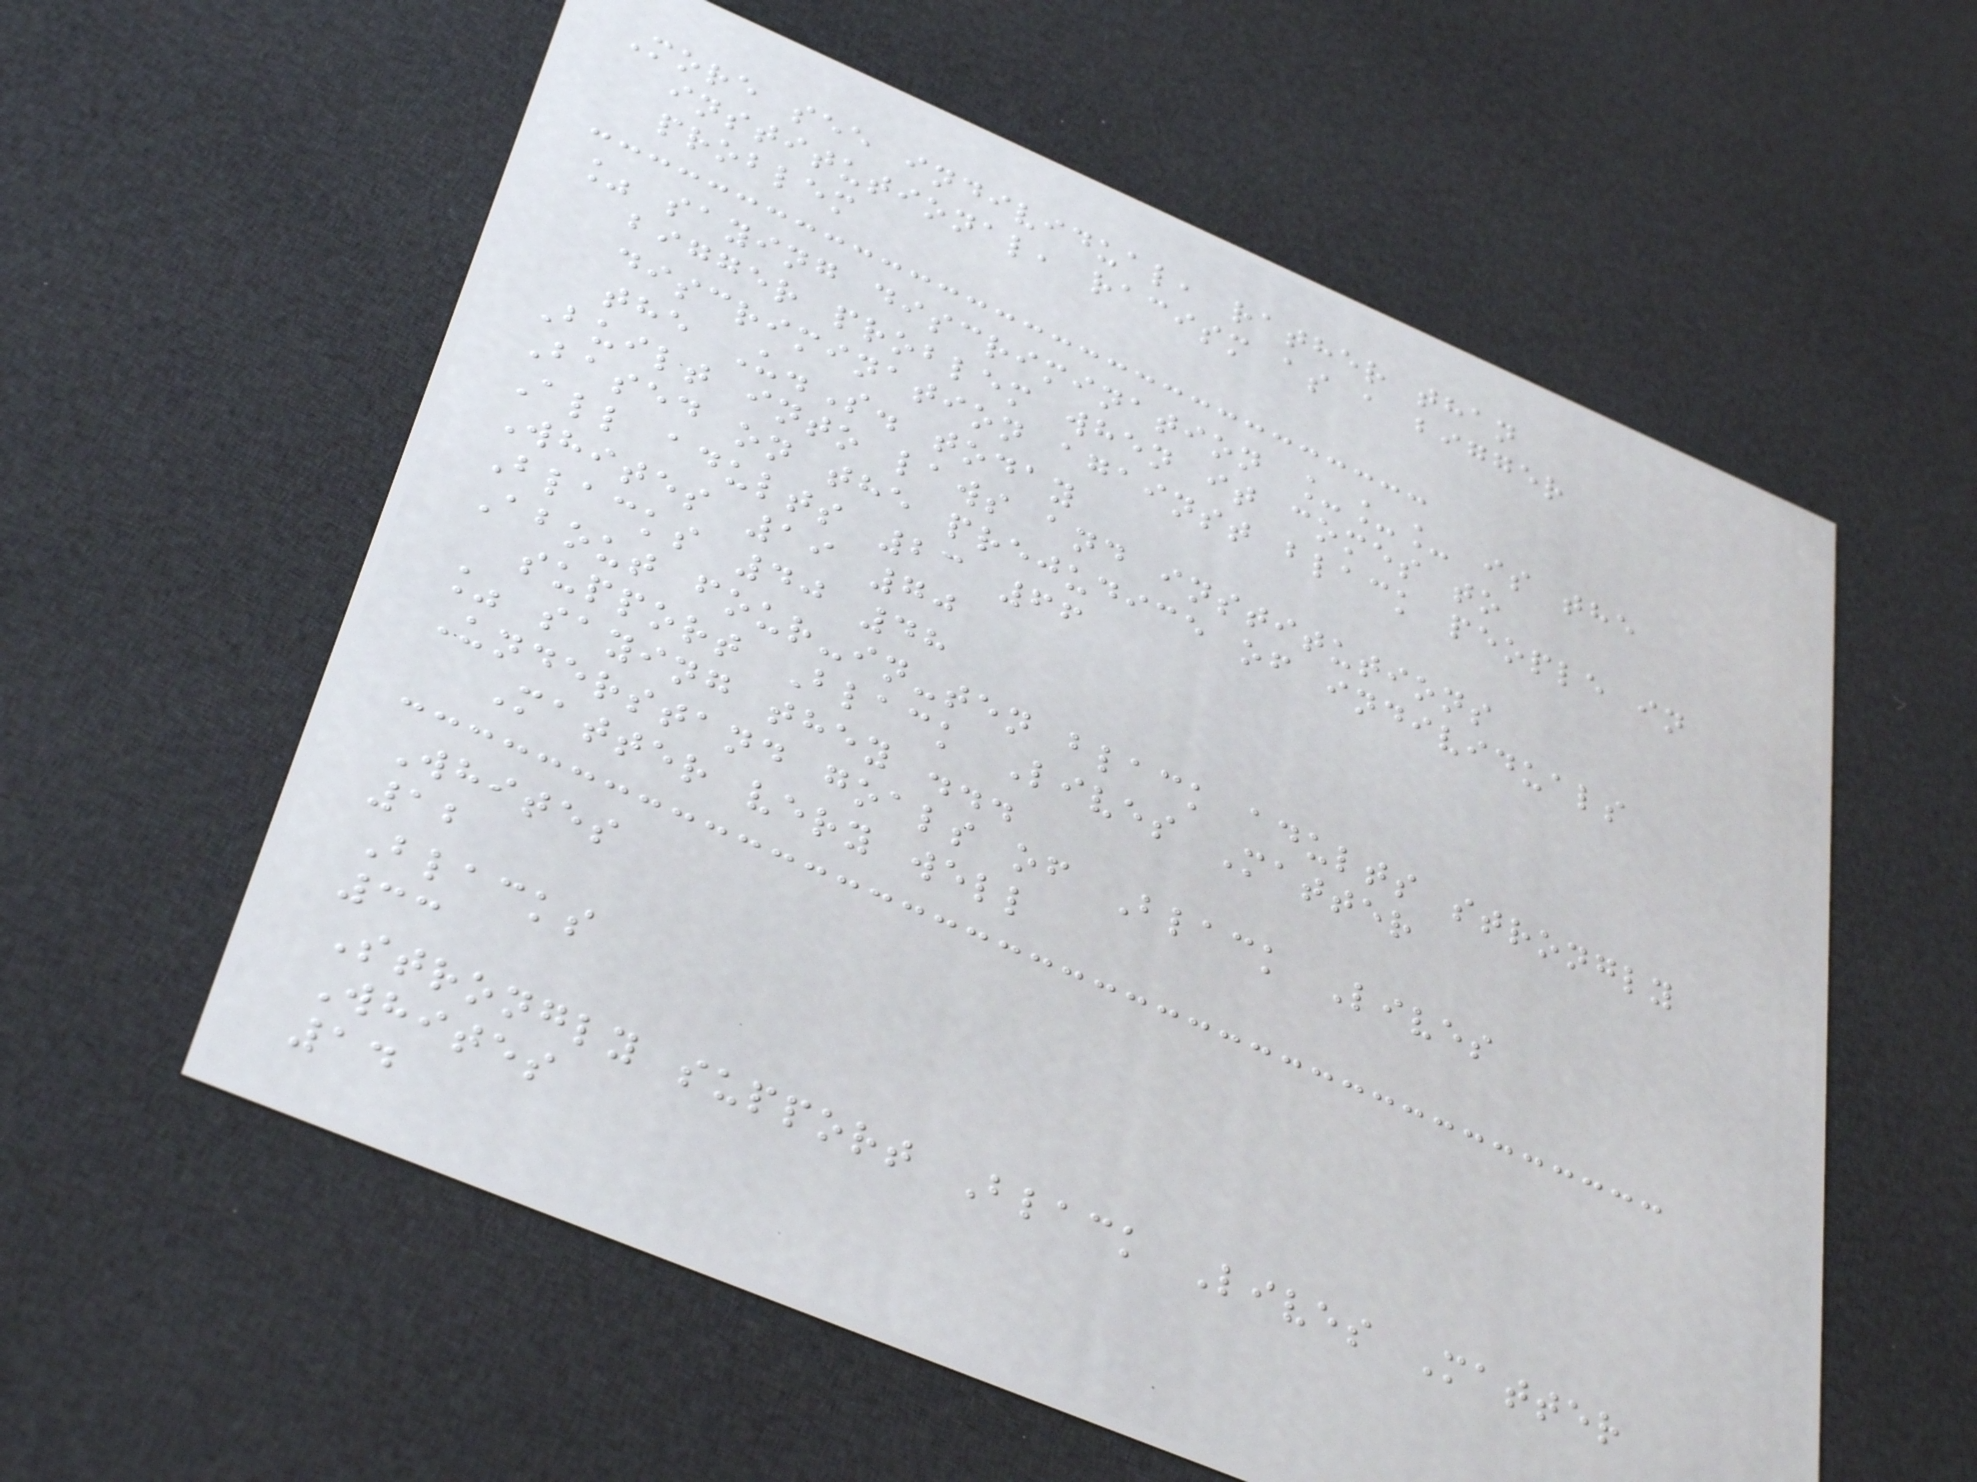More see individual, rather than
institutional, racism as a bigger
problem
% saying discrimination ___ is the
bigger problem when it comes to
discrimination against black people in
the U.S. today
Built into laws and institutions
Based on the prejudice of individuals
All adults 23 66
Whites 19 70
Blacks 40 48
About four-in-ten black adults strongly
support Black Lives Matter
% saying they ...
Understand goals of Black Lives
Matter very well
Whites
12
Blacks
33
Strongly support Black Lives Matter
Whites
14
